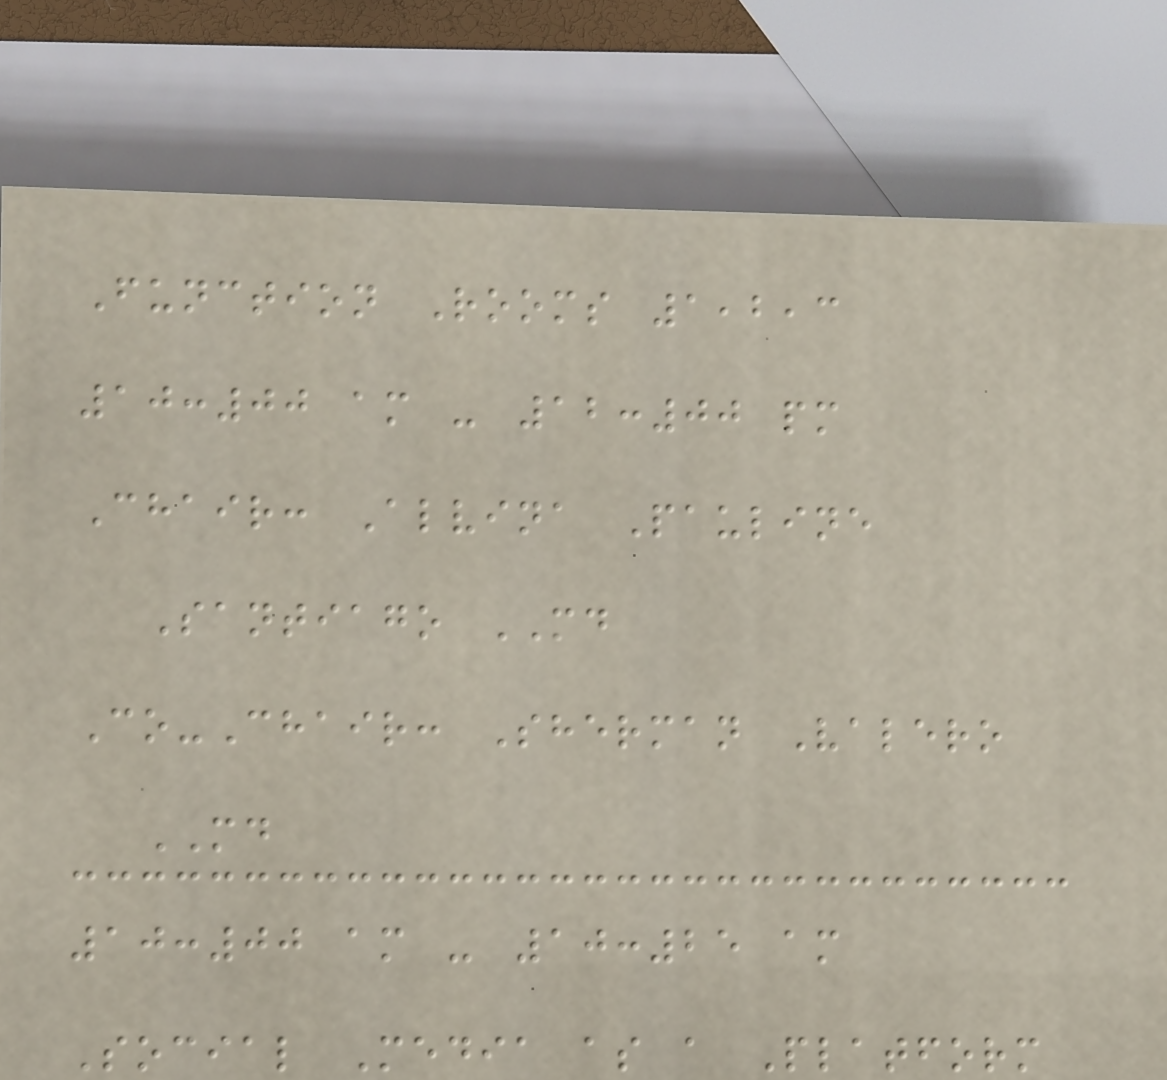Function Rooms 1,2,3
10:00 am - 12:00 pm
Chair: Alvina Pauline
Santiago MD
Co-Chair: Sherman Valero
MD
10:00 am - 10:25 am
Social Media as a Platform
